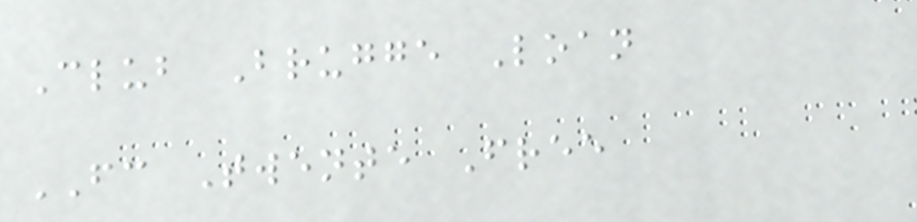Club Brugge Loan
FC Twente Free
